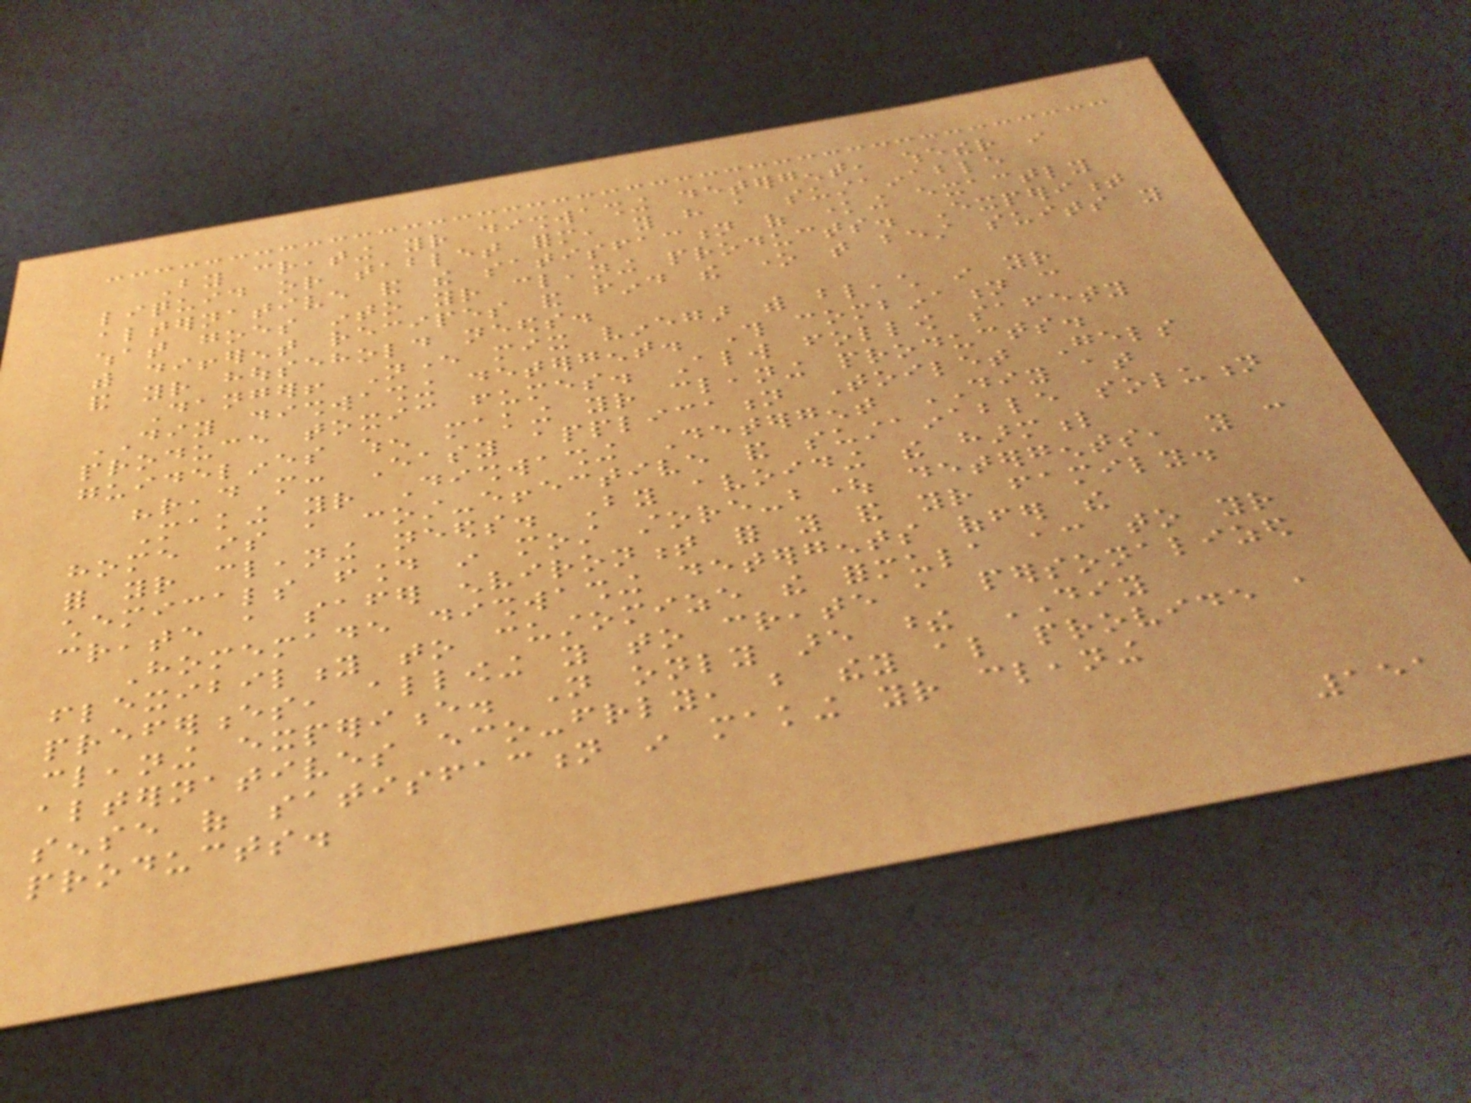By creating your dishwashing detergent, whether in
liquid or tablet form, you have a sustainable
alternative and the satisfaction of knowing exactly
what goes into your cleaning products. Experiment
with different recipes and find the one that best suits you
and your household needs.
Danger! Never mix vinegar with bleach in your
DIY dishwashing detergent. This combination can
produce toxic fumes. Always follow safety
guidelines when making your cleaning products.
"read more: Easy application Toilet Gels
Making your Dishwashing Detergent DIY at
home is a cost-effective and sustainable solution
for your cleaning needs. By avoiding the harmful
chemicals found in most store-bought detergents, you can
create a safer environment for you and your family.
Homemade dishwashing detergents offer the
flexibility to customize the formula according to your
preferences, allowing you to create a personalized
cleaning experience. Not only are these DIY
alternatives eco-friendly, but they also provide a
sense of satisfaction in making your cleaning
products.
151
